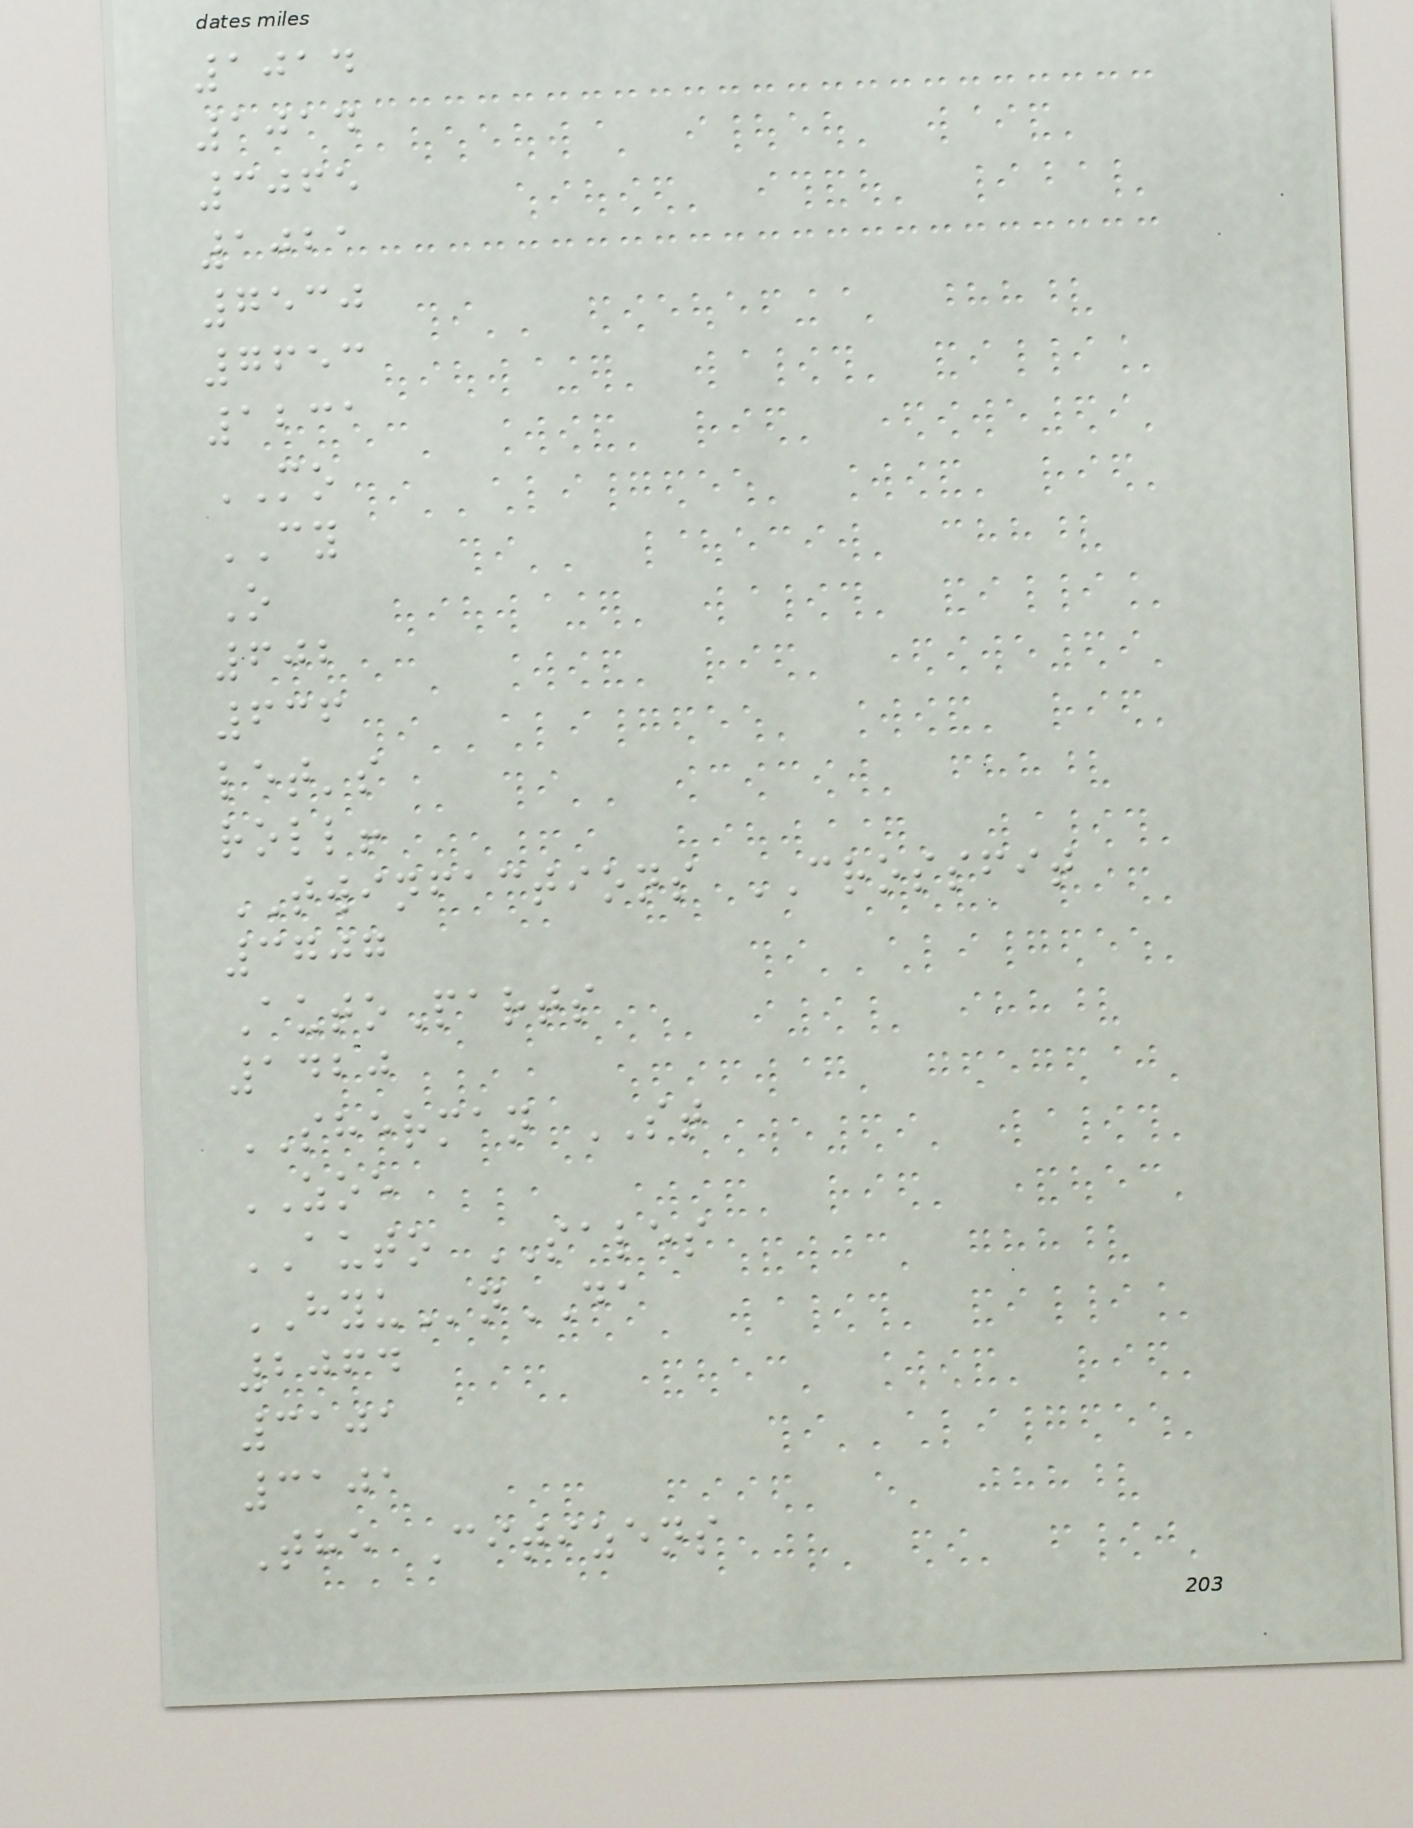1014
1014
3065
1021
7530
7653
1231
MO
CY
O
602
636
let's
roll!
TWINFACTIONS CROSSFIT
3707
AutoParts
1420
SHERMAN ST
ZOE
AUTO SALES
HYUnDA
2064
3101
3101
The Citizens
